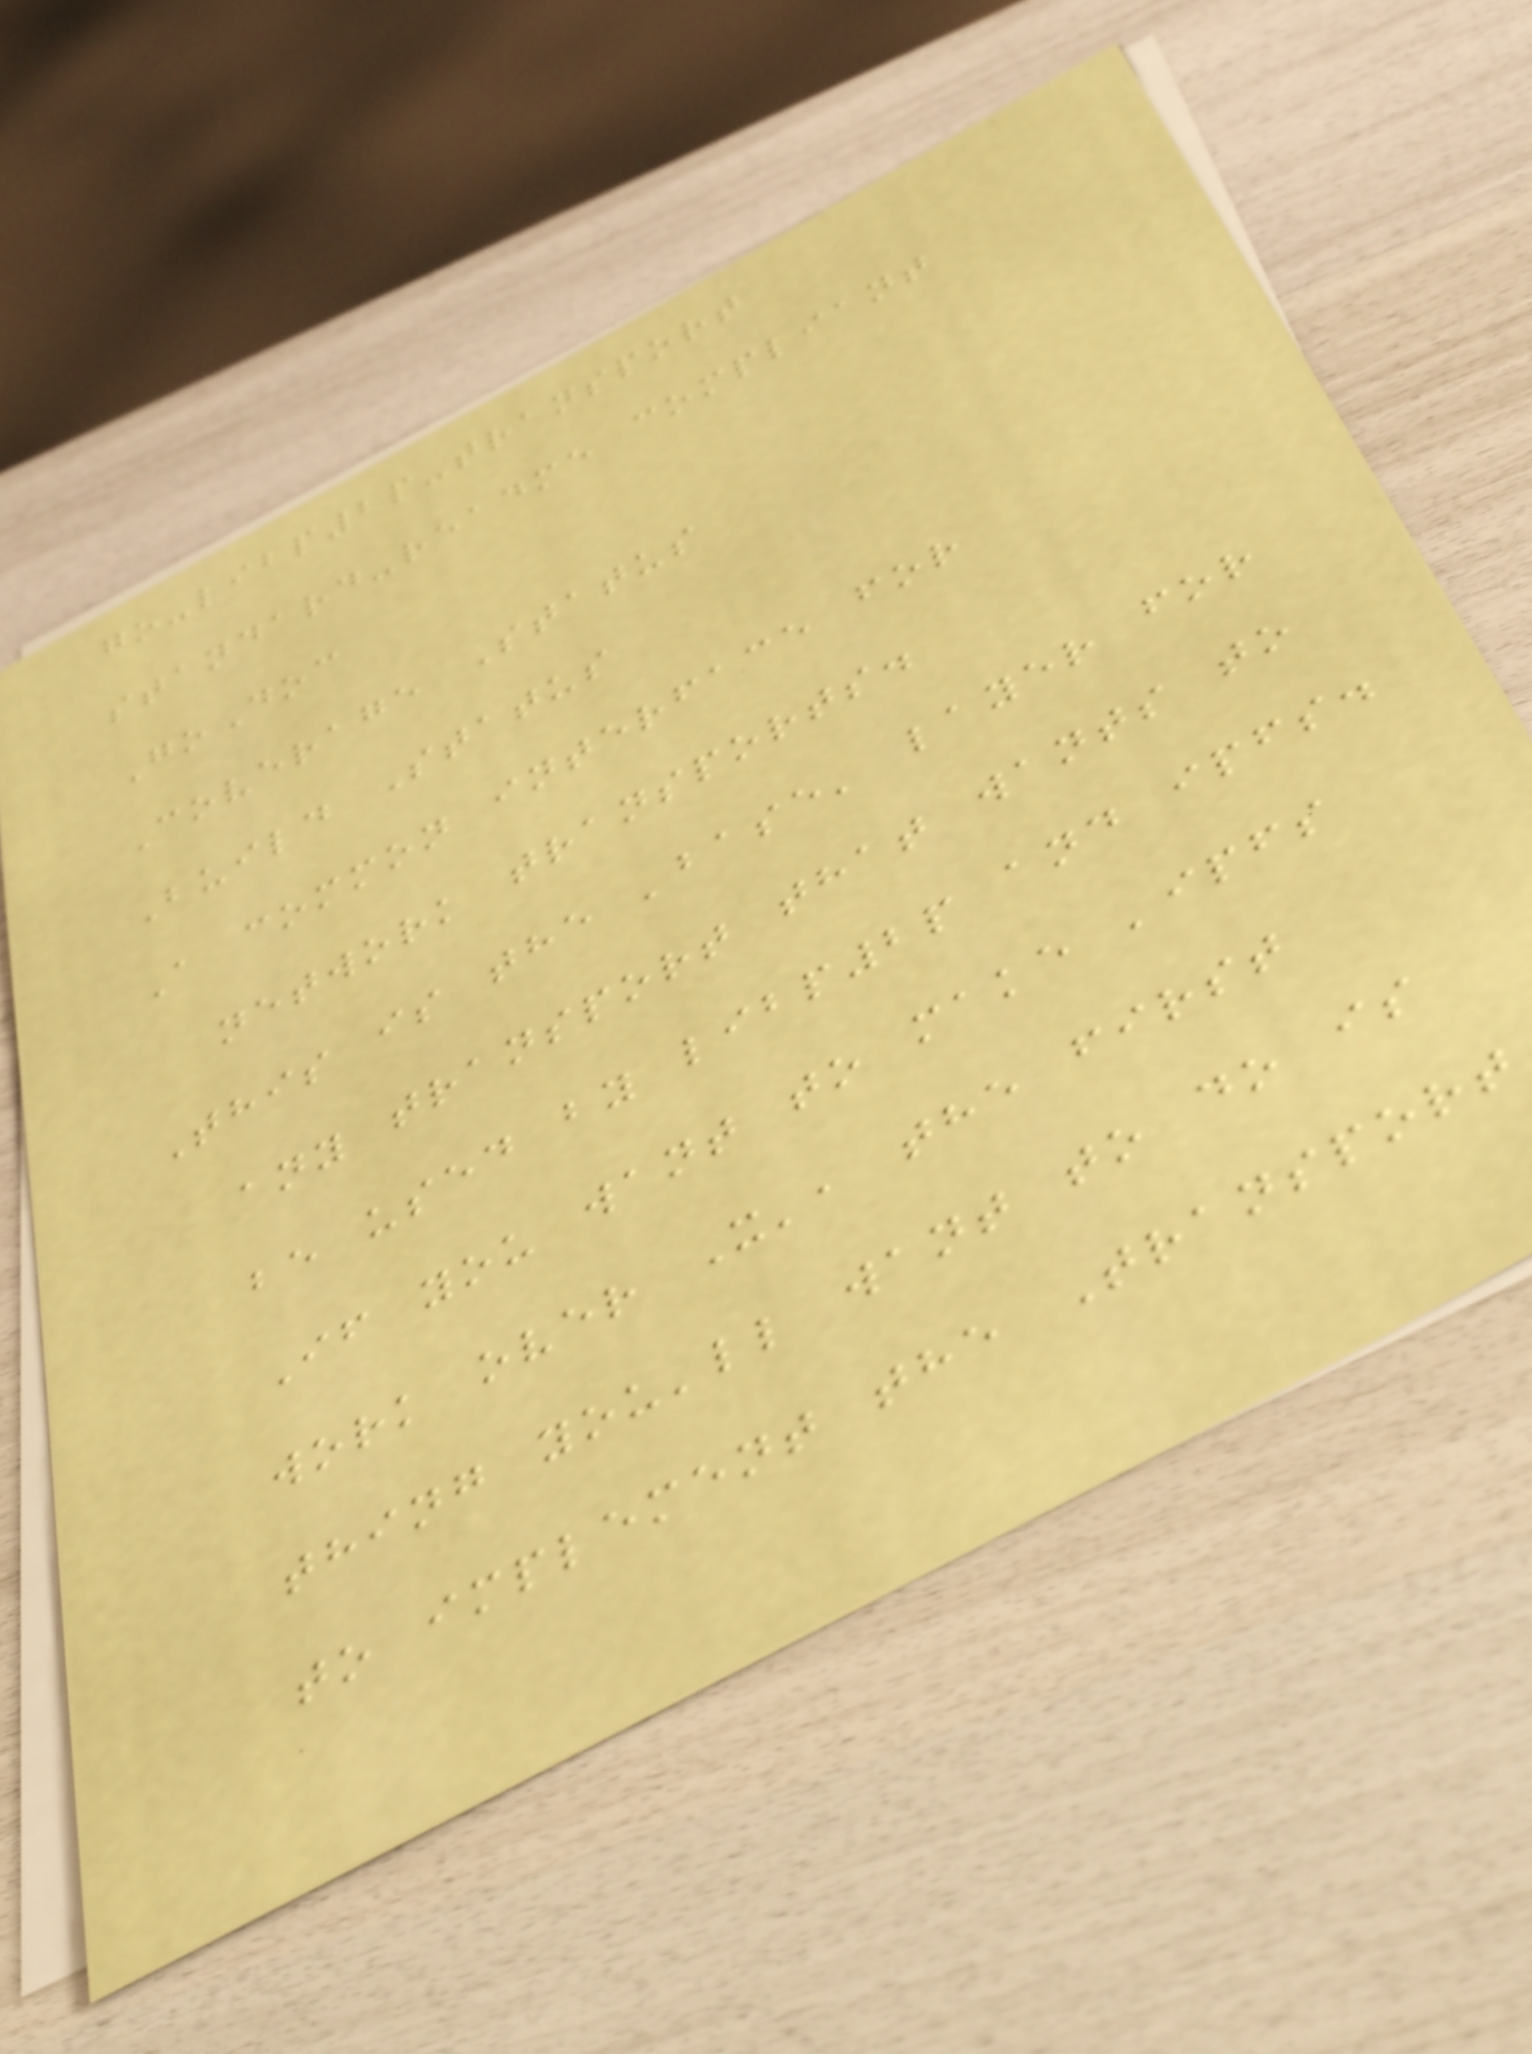go-libp2p-transport
standard-readme compliant
GoDoc
Coverage Status
Build Status
A common interface for
network transports.
This is the 'base' layer for
any transport that wants to
be used by libp2p and ipfs.
If you want to make 'ipfs
work over X', the first
thing you'll want to do is
to implement the Transport
